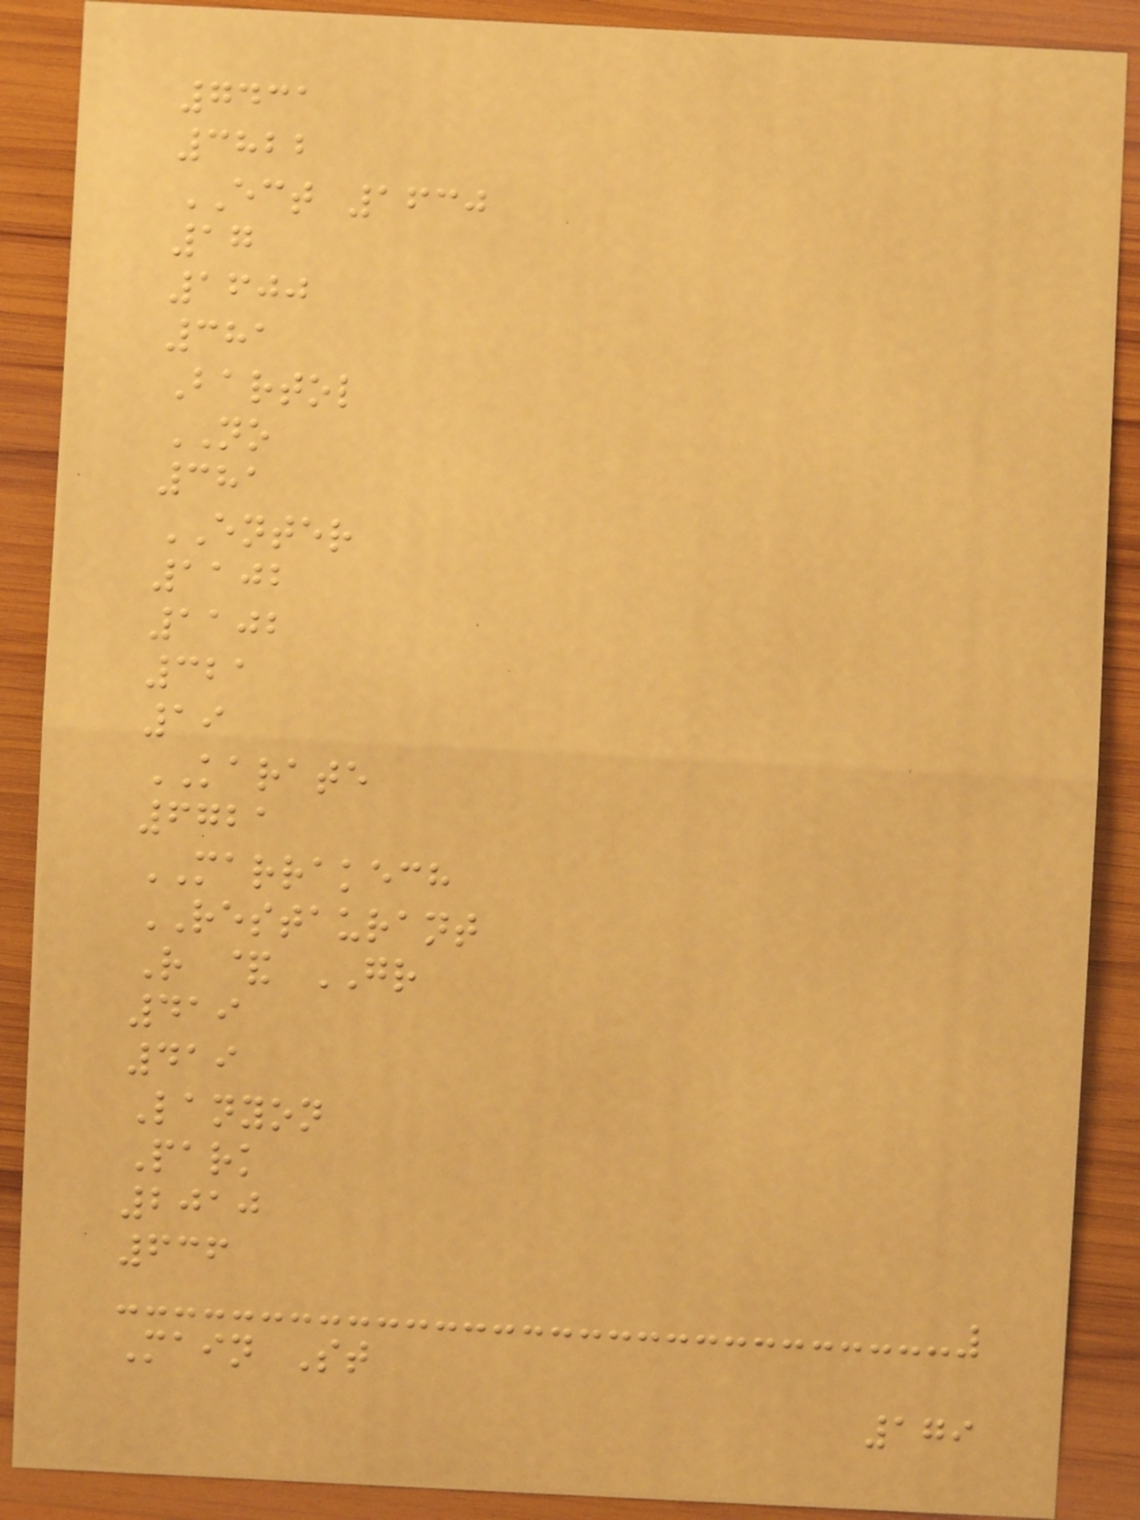7431
3822
ECT 1630
17
1600
381
Bartol
NO
381
ENTER
1102
1102
321
19
KARATE
6721
MARRAKECH
RESTAURANT
R & GR
419
419
Lanyon
Park
2010
636
Main St
179
